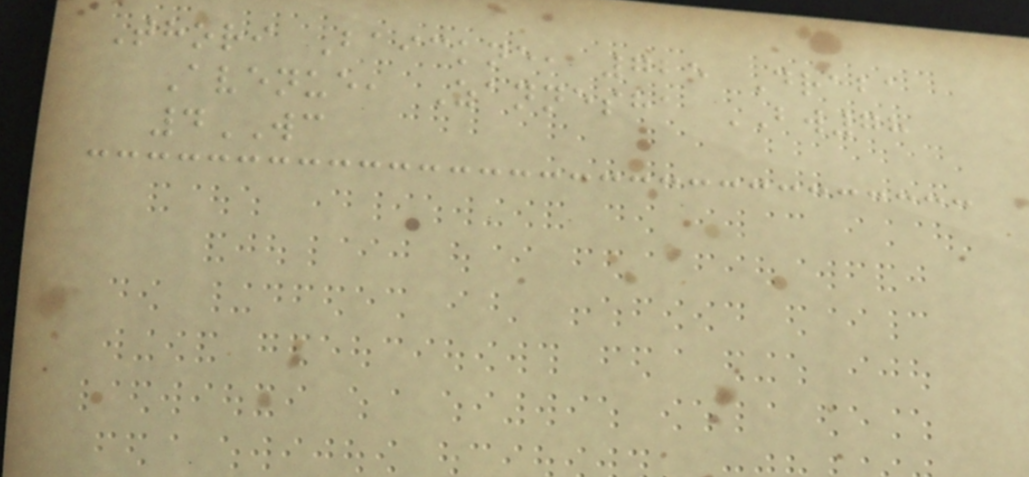Thori Baickne, 725 Draba
Avenue, Zannesha BW78
4WC
